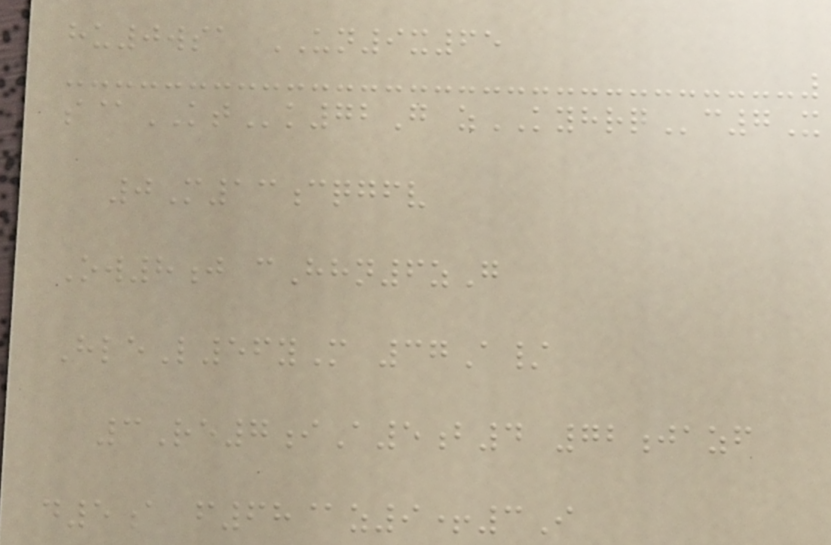hu0wsa UN9x65
s@KTk72G zKYHRQc7X
0M13cqgfv
Ow8j cHhn6zG
HleL56yM 37A/
3Re7iA5b4 72jazf
d5a f68@z9+3I
